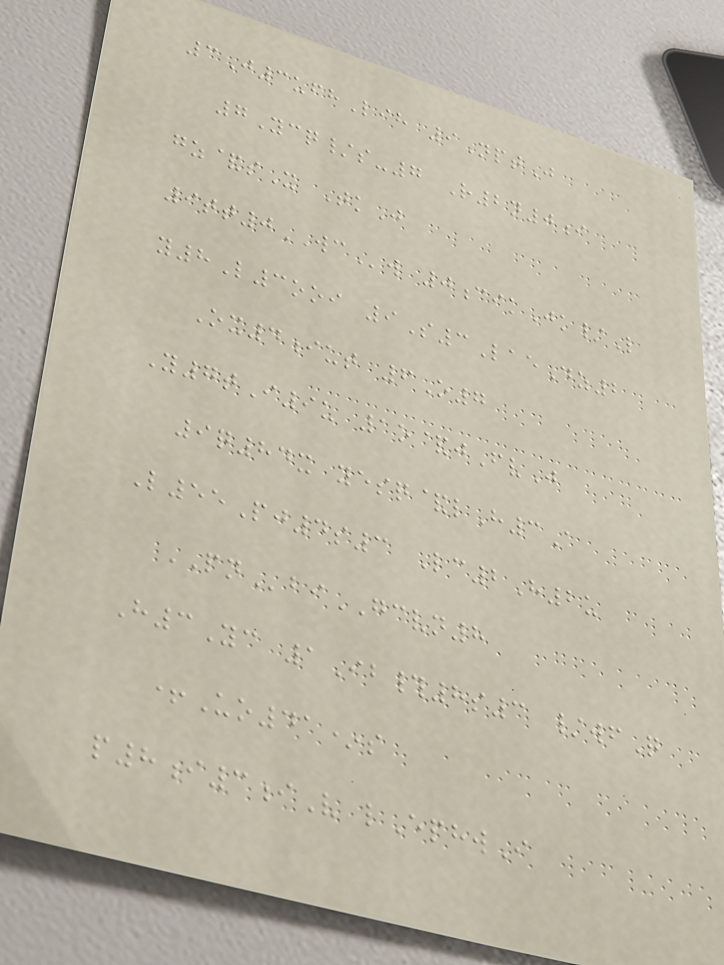3J3ufhLih 9NptJ
7Ycq/s-7 R2n0i
gz&sX TkJ
9tt0WCw 0cikJk/L
y8L3ooi 9S3LaeDz2
Ox4iut 6O7
Y7tI9u 1o&jFvJ
9q84x yesq&lH3A
L55Pj4s3 Lc2H2u
PNbiGCVN8
H3Yc 1Ib#8s3 /wfQ
+Uo41*s
p8i3iV lEphwI
